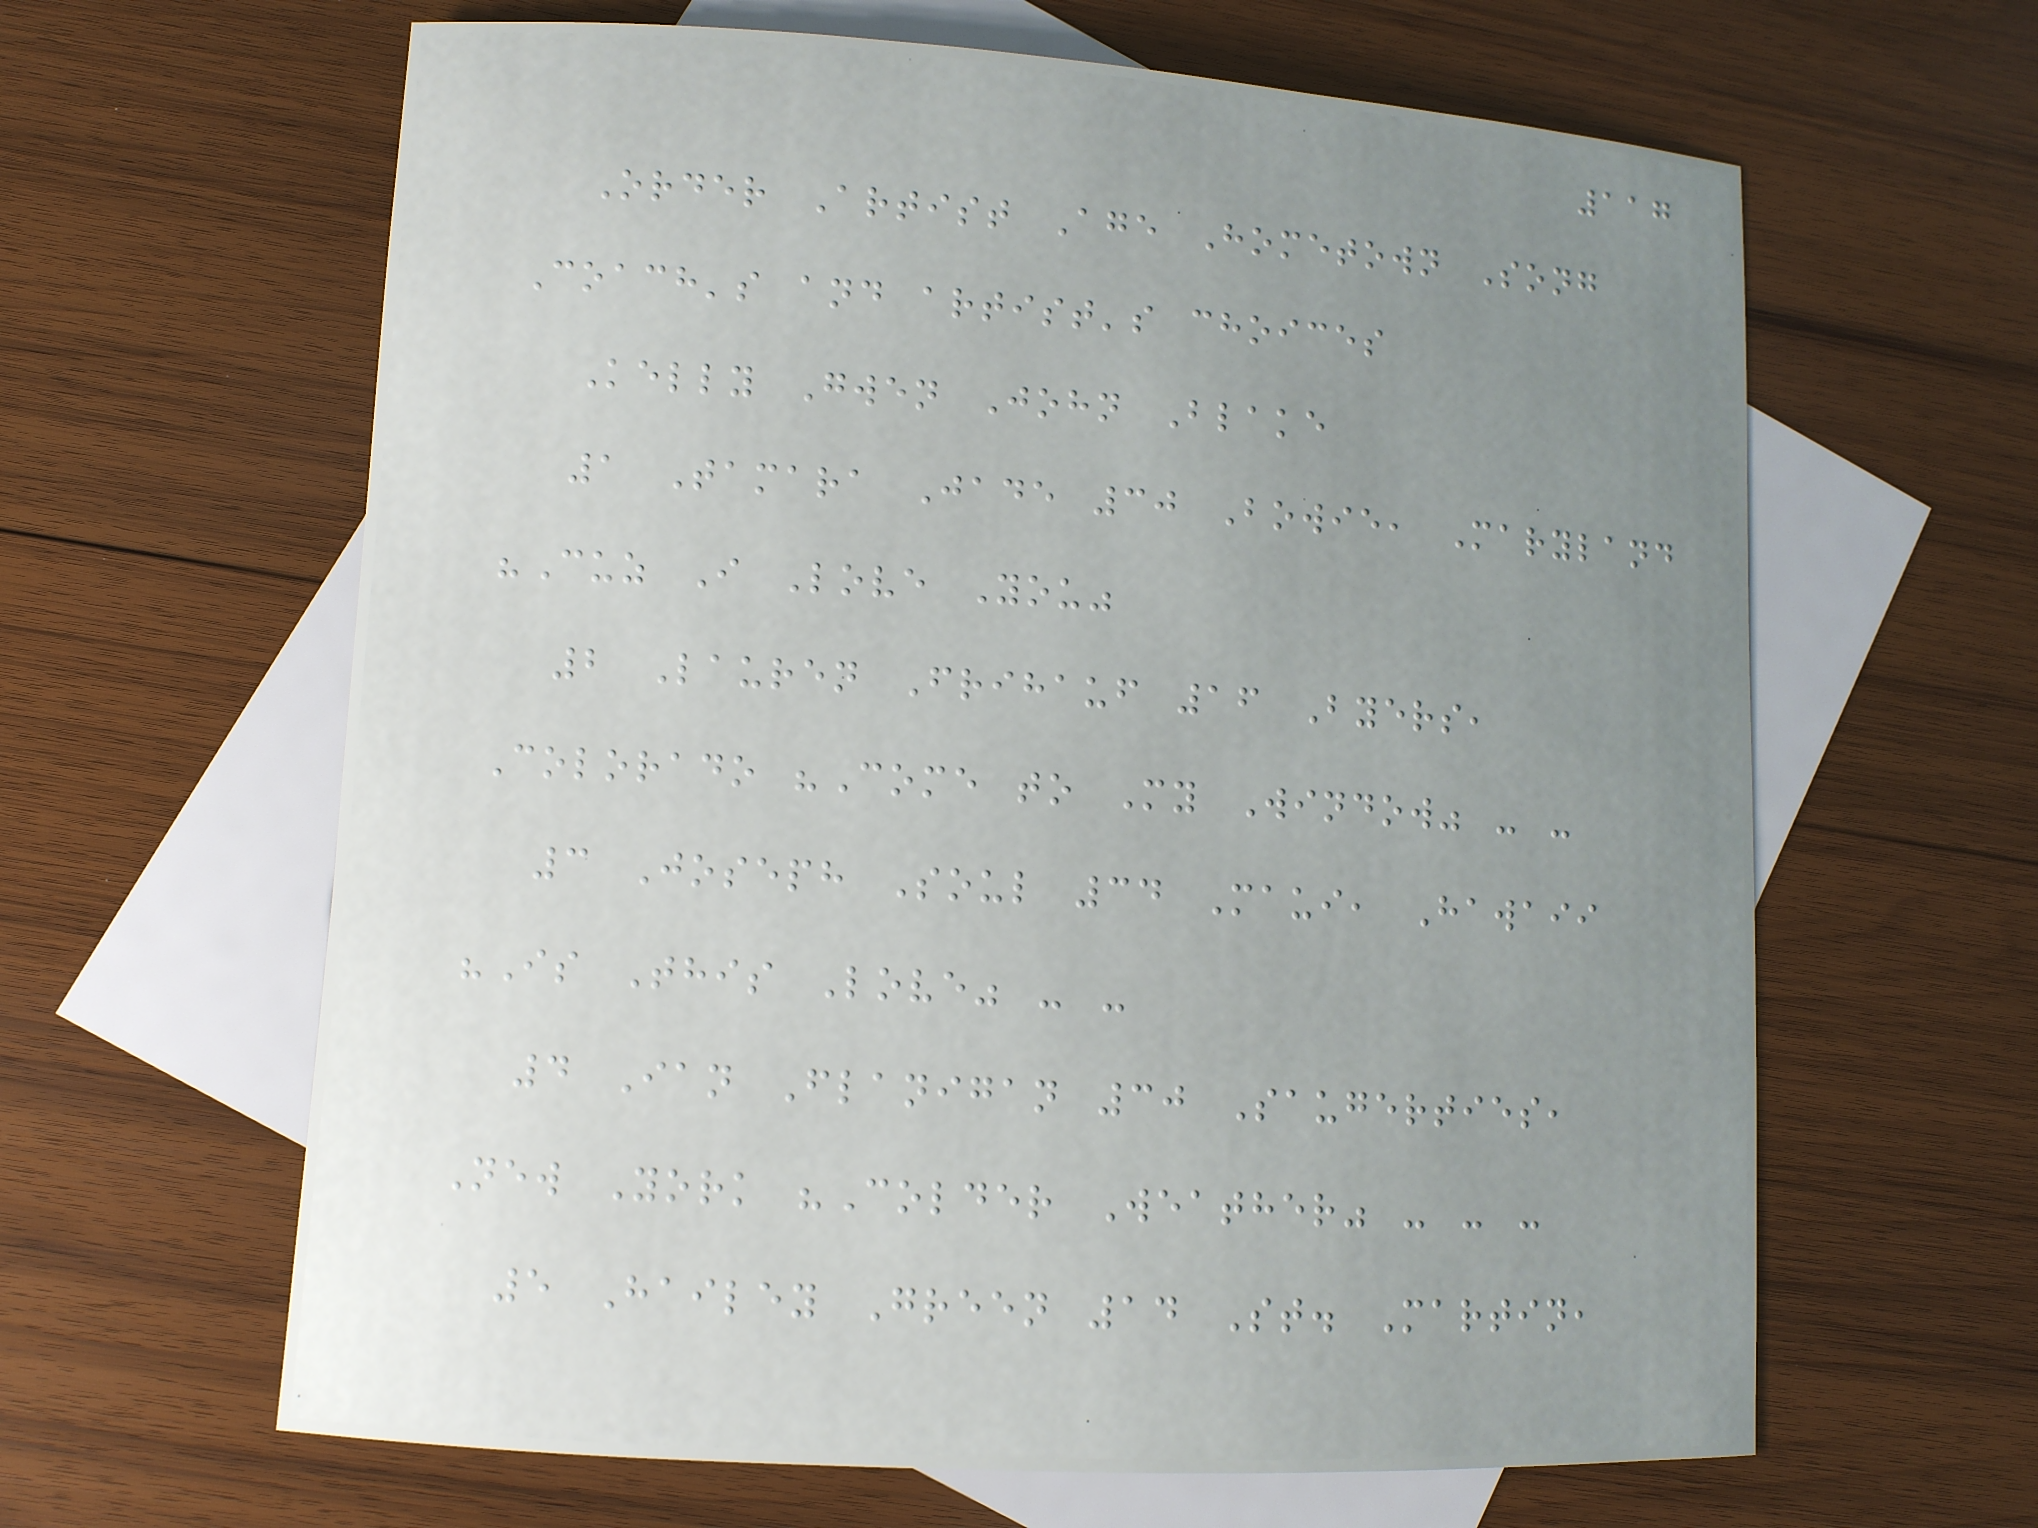117
Order Artist Age Hometown Song
Coach's and artist's choices
Kelly Gwen John Blake
1 Tamara Jade 30 Bowie, Maryland
"Cuz I Love You"
2 Lauren Frihauf 16 Byers,
Colorado "Come to My Window" - -
3 Joseph Soul 34 Maui, Hawaii
"Is This Love" - -
4 Ian Flanigan 30 Saugerties,
New York "Colder Weather" - - -
5 Hailey Green 14 St. Martin,
